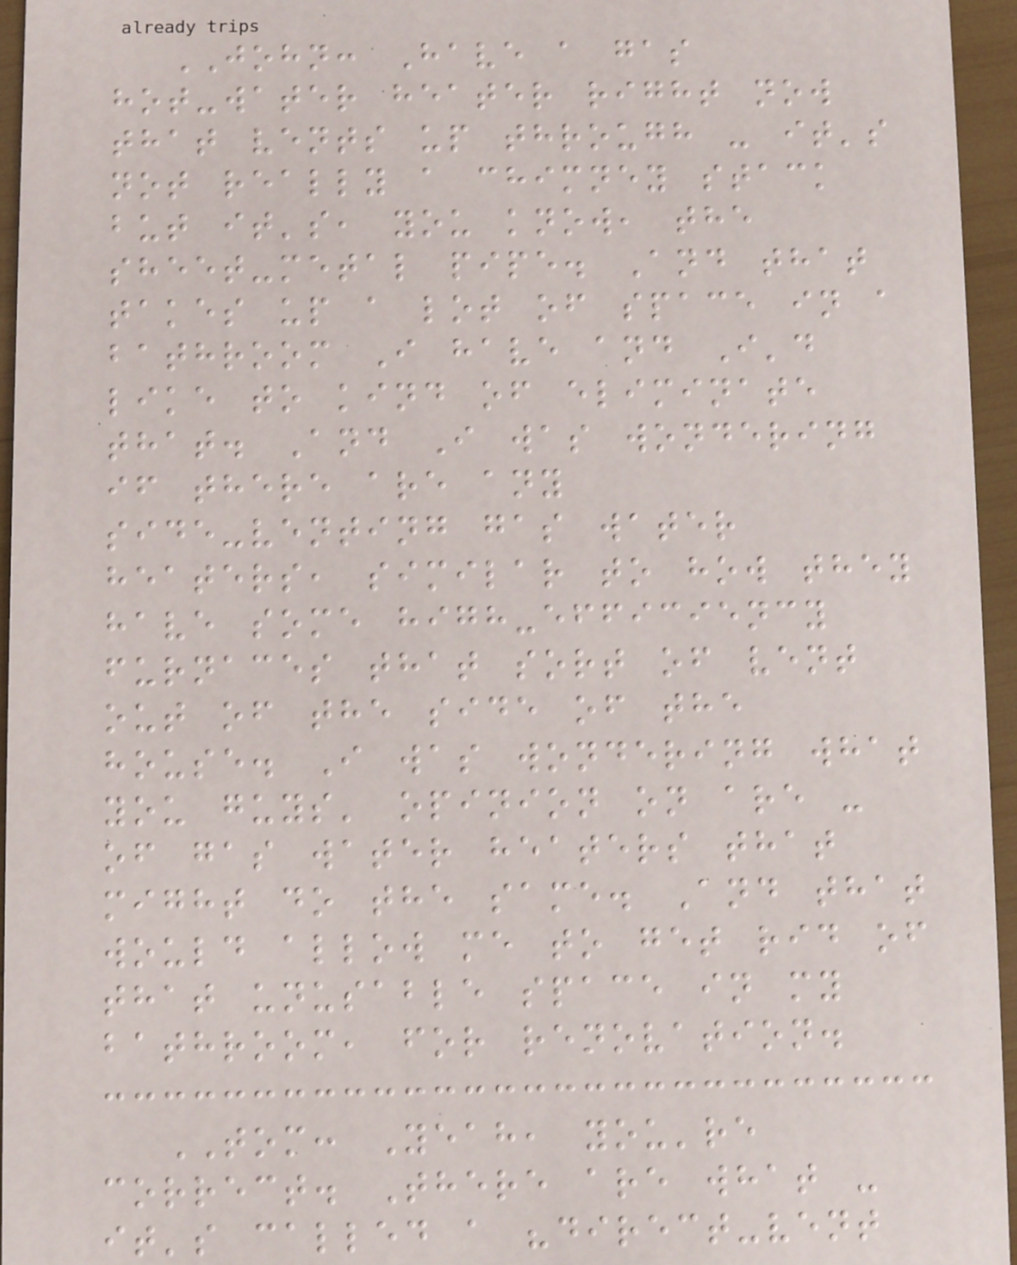JOHN: Have a gas
hot-water heater right now
that vents up through - it's
not really a chimney stack
but it's, you know, the
sheet-metal pipe. And that
takes up a lot of space in a
bathroom I have and I'd
like to kind of eliminate
that. And I was wondering
if there are any
side-venting gas water
heaters, similar to how they
have some high-efficiency
furnaces that sort of vent
out of the side of the
house. I was wondering what
you guys' opinion on are -
of gas water heaters that
might do the same. And that
would allow me to get rid of
that unusable space in my
bathroom, for renovation.
TOM: Yeah, you're
correct. There are what -
it's called a "direct-vent
